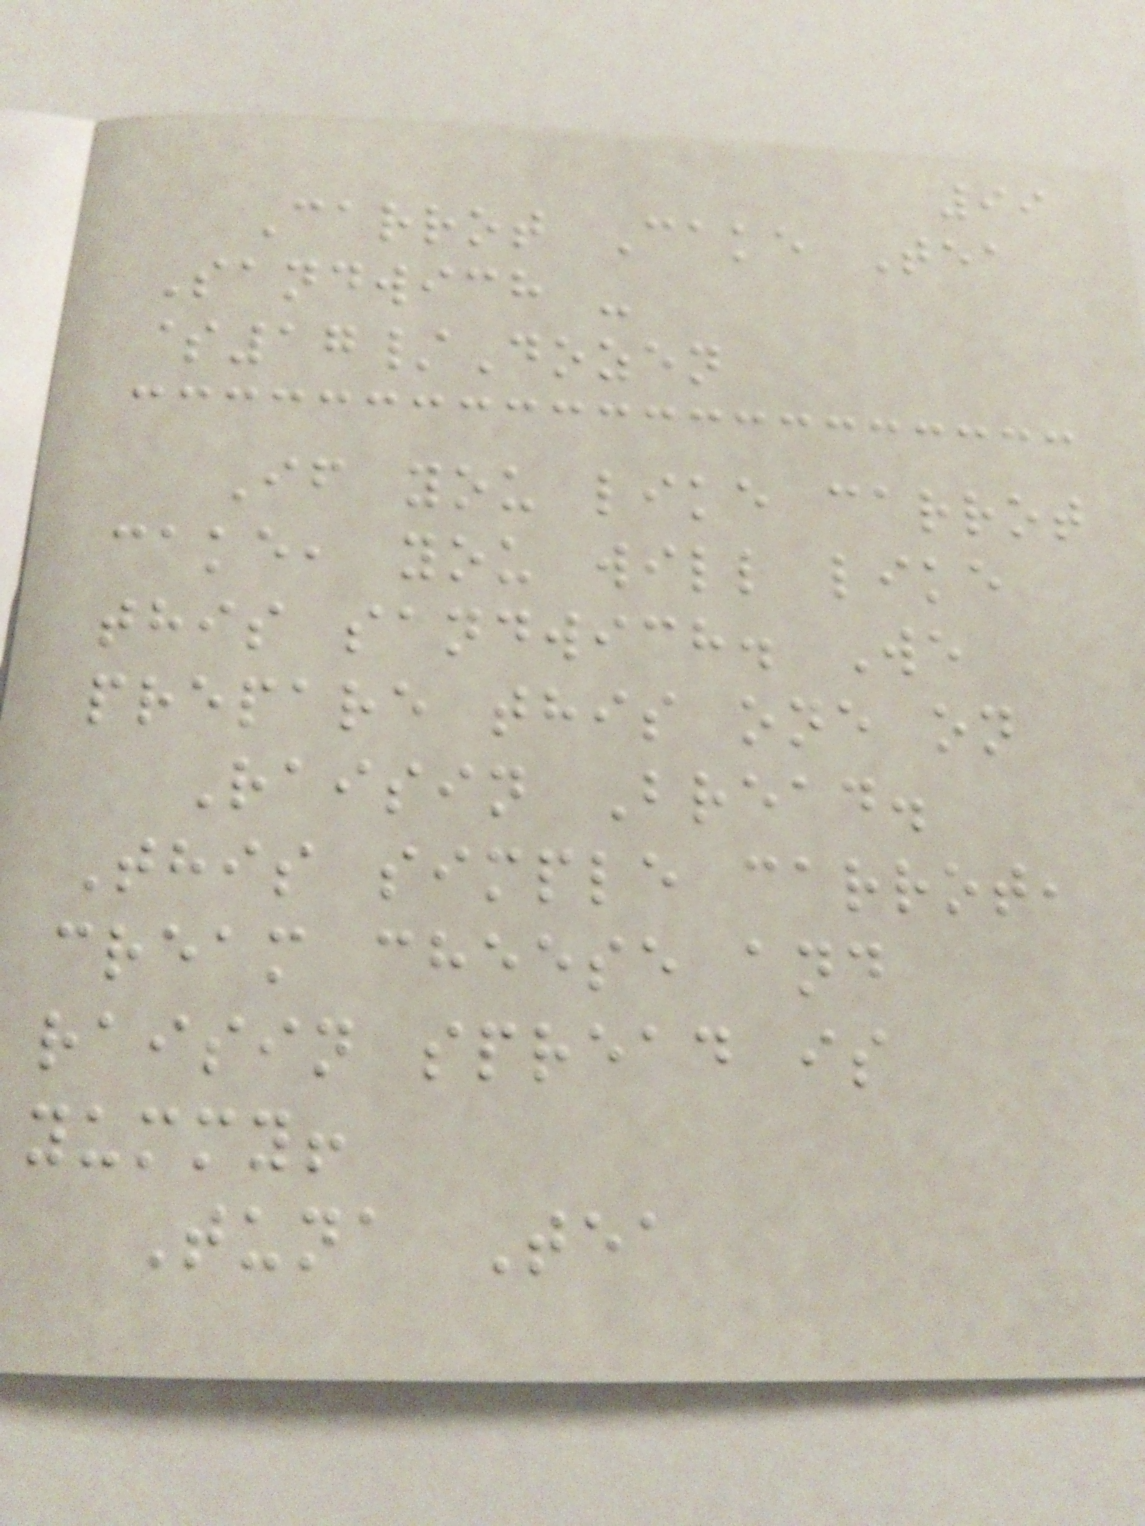99
Carrot Cake Tea
Sandwich -
$17/Dozen
If you like carrot
cake, you will like
this sandwich. We
prepare this one on
Raisin Bread.
This simple carrot,
cream cheese and
raisin spread is
yummy!
Tuna Tea
